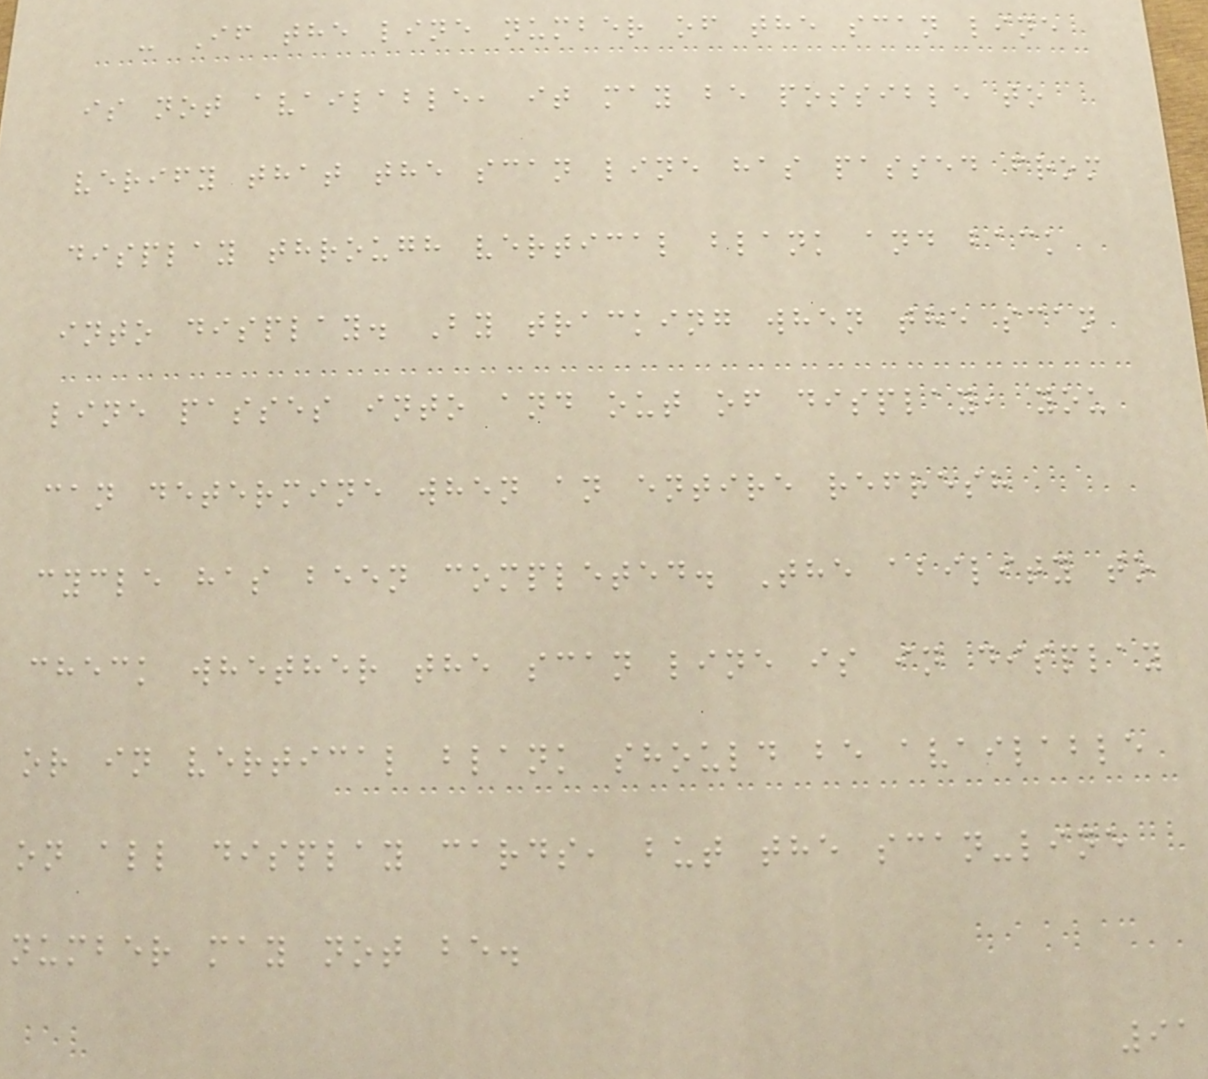- If the line number of the scan line
is not available, it may be possible to
verify that the scan line has passed from
display through vertical blank and back
into display. By tracking when the scan
line passes into and out of display, you
can determine when an entire refresh
cycle has been completed. The ability to
check whether the scan line is in display
or in vertical blank should be available
on all display cards, but the scan-line
number may not be.
91
